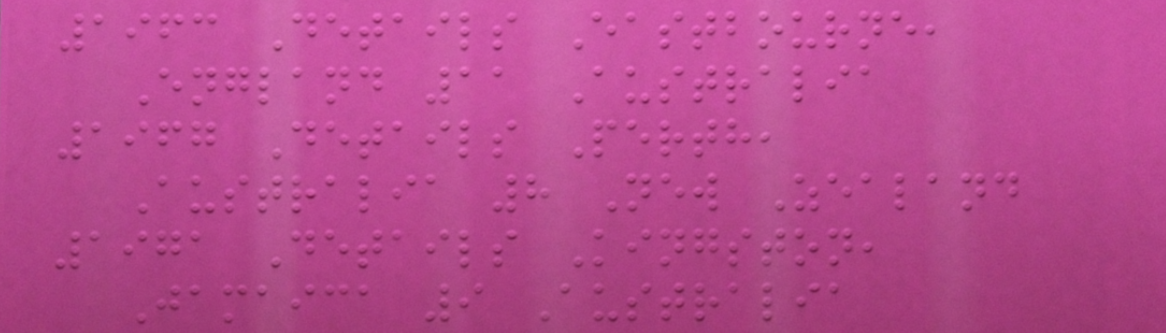1963 Details Eastbourne,
England 11 Australia
1967 Details Perth,
Australia 8 New Zealand
1971 Details Kingston,
Jamaica 9 Australia
